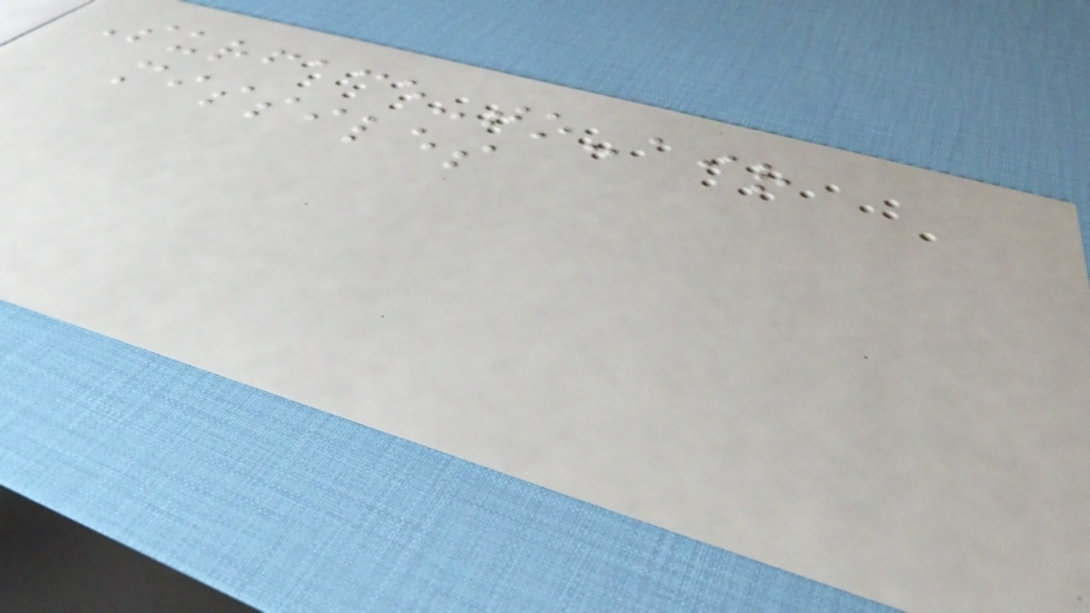Surface-to-air
missiles
